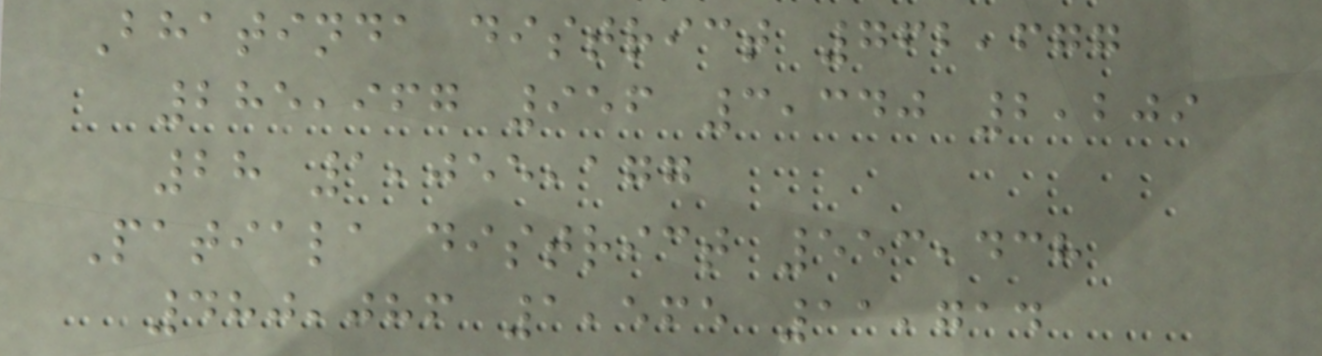Bhatinda district 762,677
285,967 956 3,340 2,209
28 1,055,177
Patiala district 553,438
480,086 1,565 11,714
